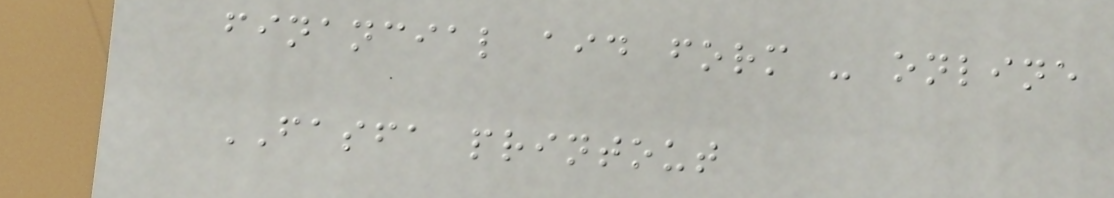financial aid form - online
FASFA printout
